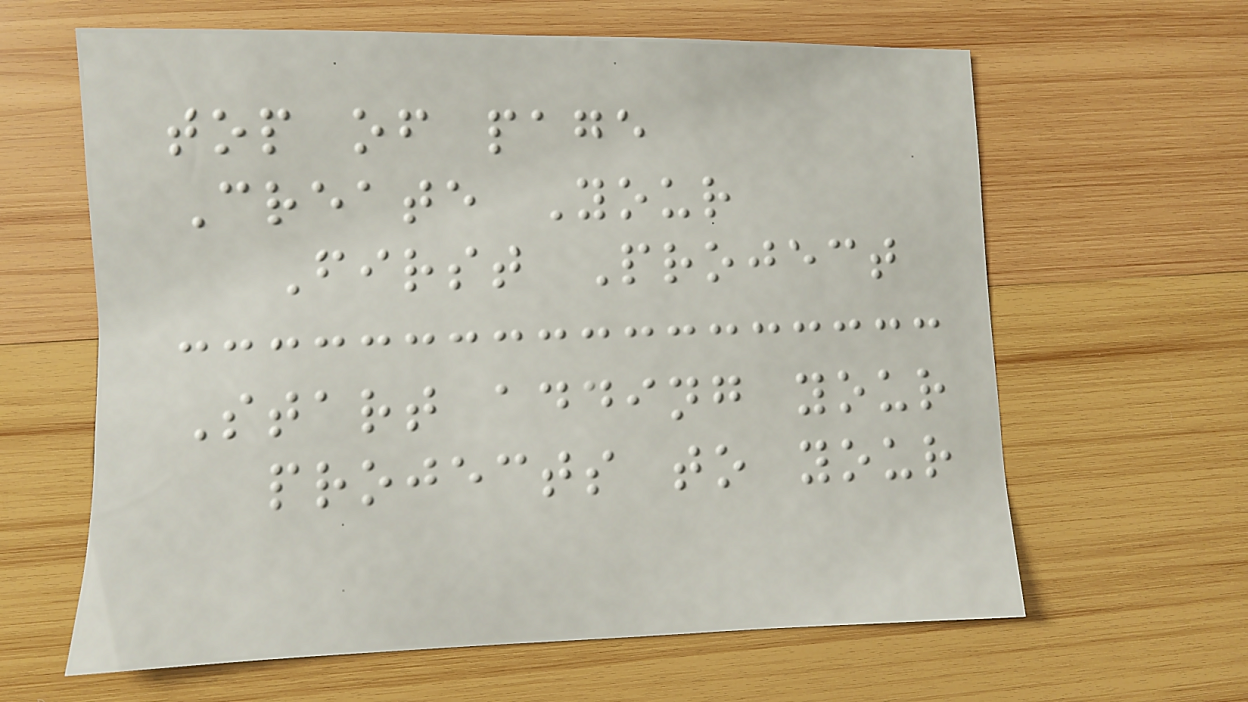top of page
Create Your
First Project
Start adding your
projects to your
